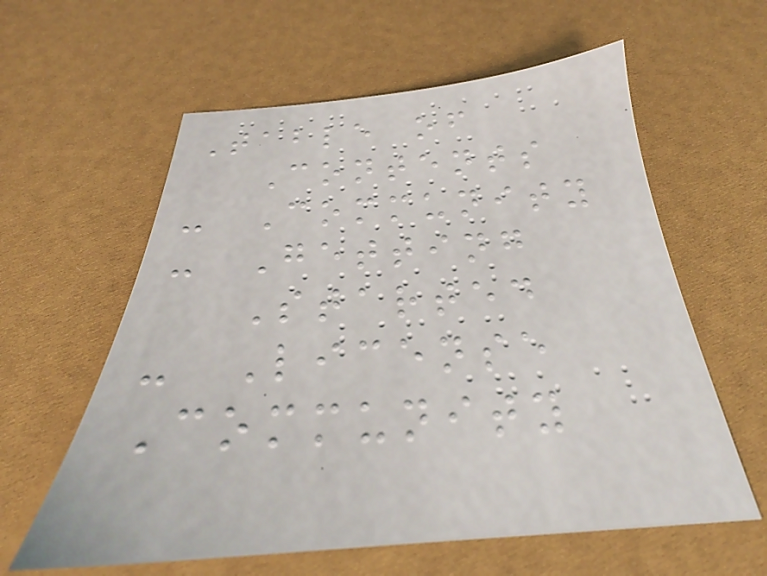Table of
Contents
- Community
- Getting
Started
- License
Community
